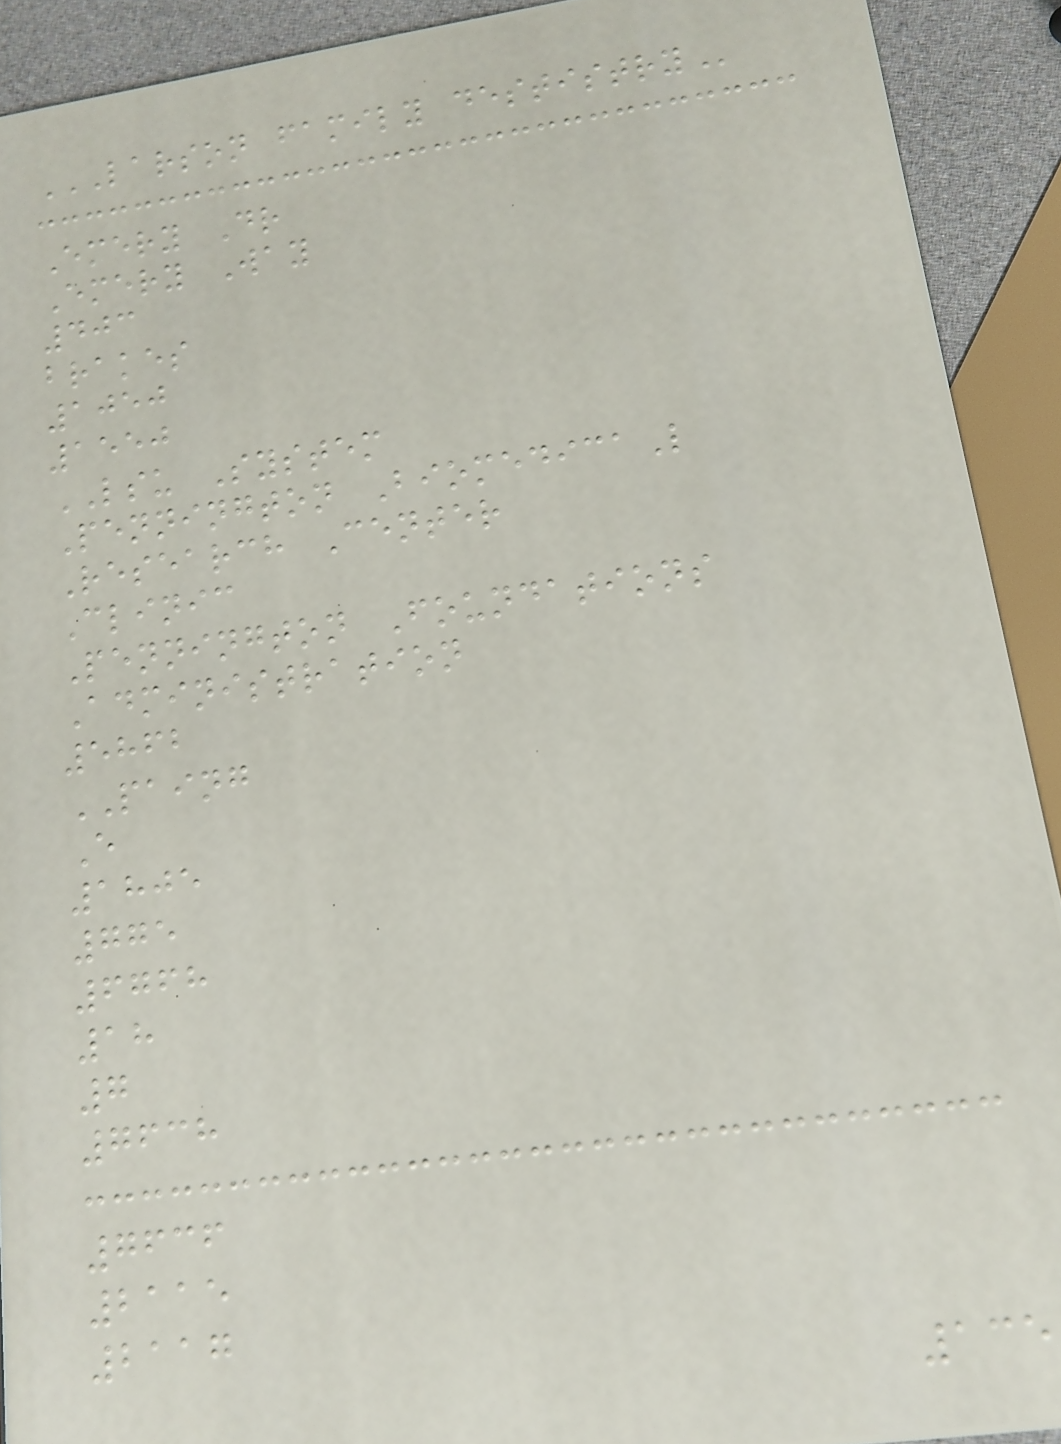LARSON FAMILY DESTISTRY
Emery Dr
Emery Way
403
brakes
1050
1550
LSU System
Pennington BiomedicaL
Research Center
Clinic
Pennington Foundations
Administration
5862
PAING
E
1805
775
6768
18
7
7638
7636
2115
2117
135
